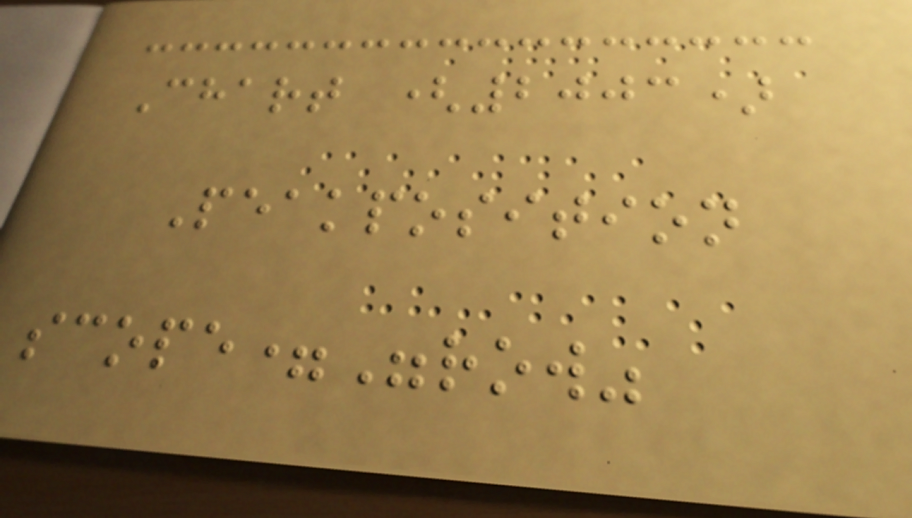Chart (2003)
Peakposition
scope="row"
